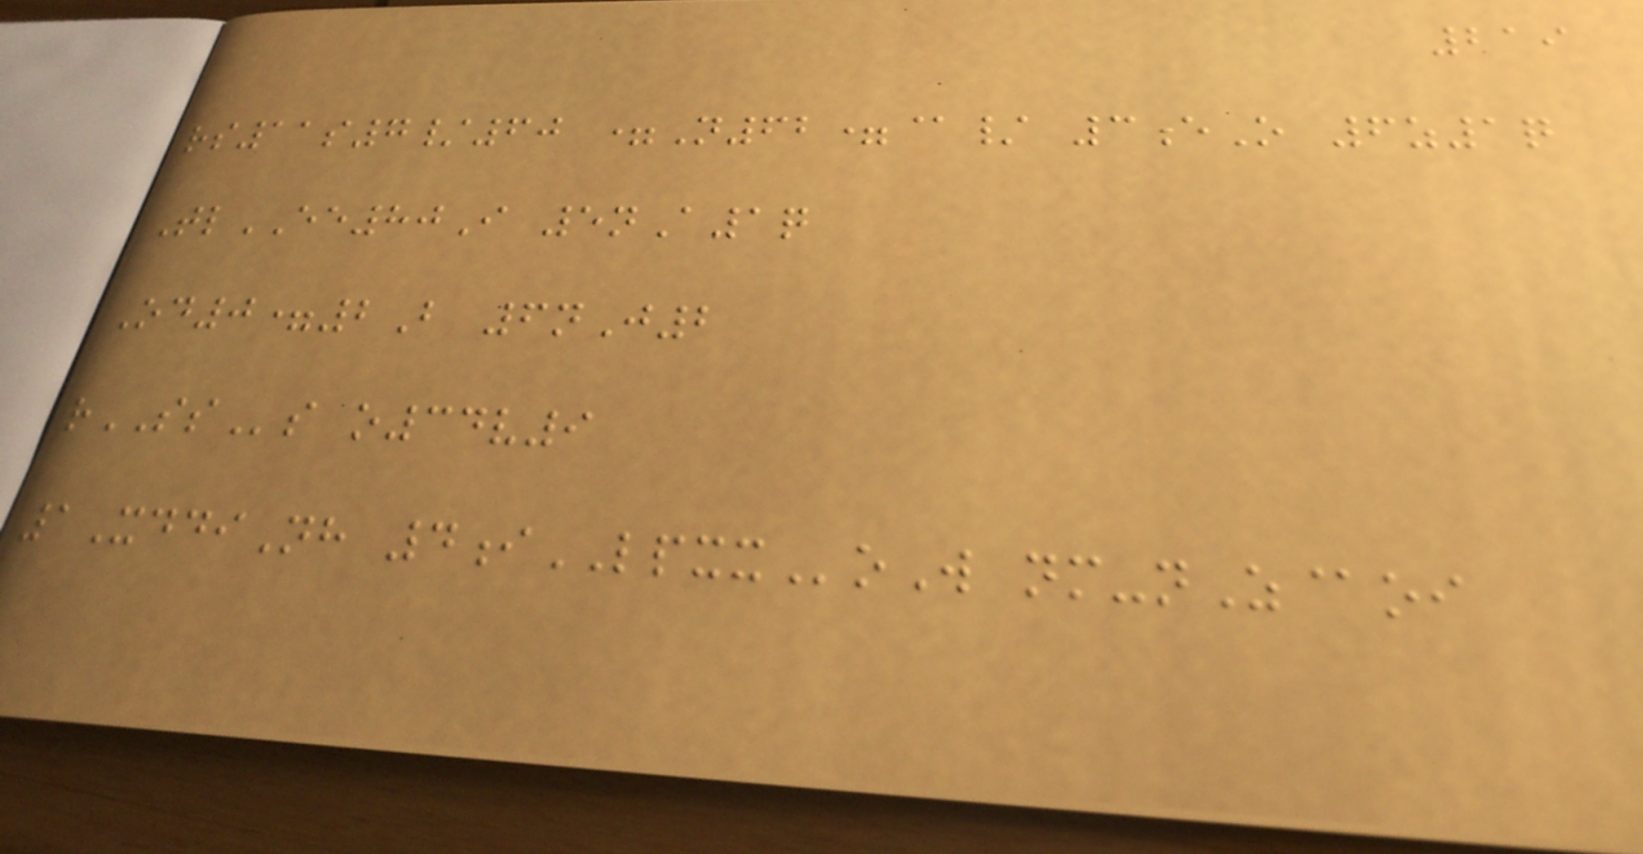219
rs11s7/60 =N62=@/ 3eO 6z1q
TlEE80I 5nA1q
Od0=2B 6nJ2
rSSs o34v9
1XddiNh 4iLPXXoW nm-nZ@oi
